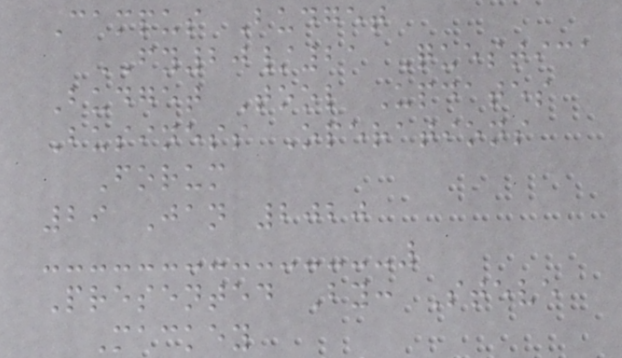Campus Budget
FY20/21 Questica
Budget Tool Updates
Business Operations
Forum
29 Jan 2020
Presented By: Steve
Mackey
